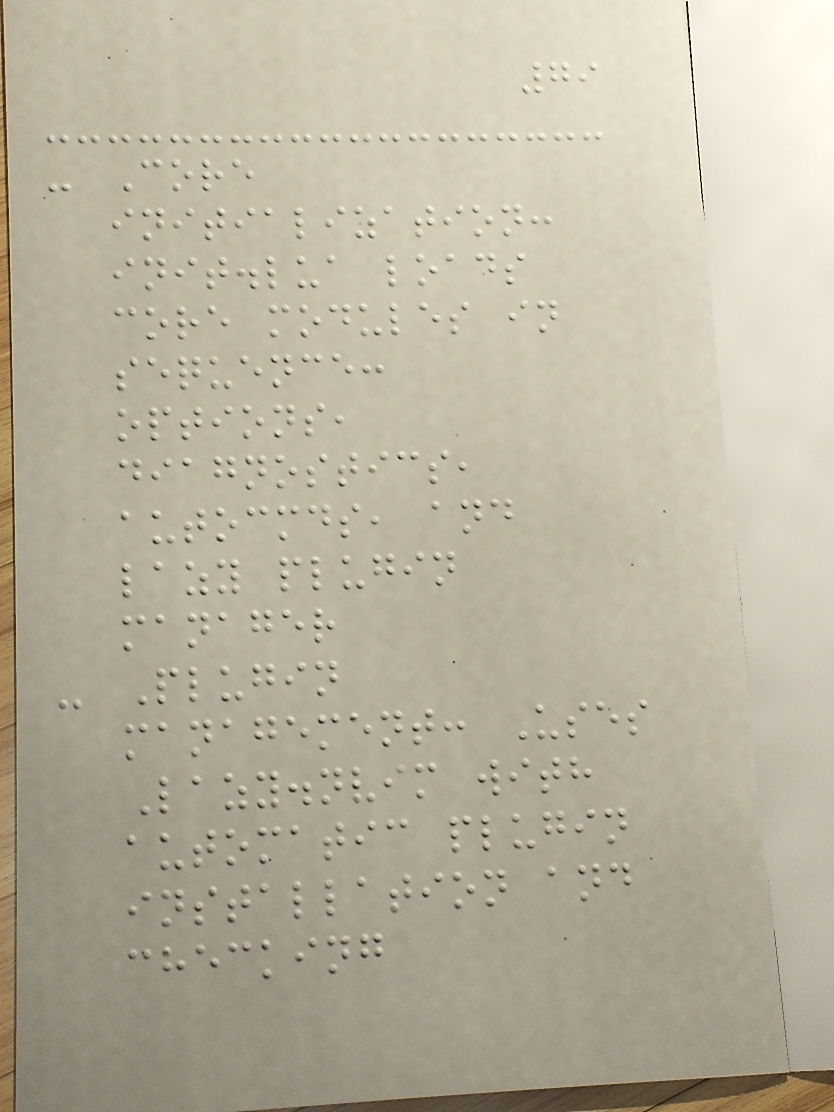79
- Core
initialization:
init.lua loads
core modules in
sequence:
options,
diagnostics,
autocmds, and
lazy plugin
manager
- Plugin
management: Uses
Lazy.nvim with
automatic plugin
installation and
checking
